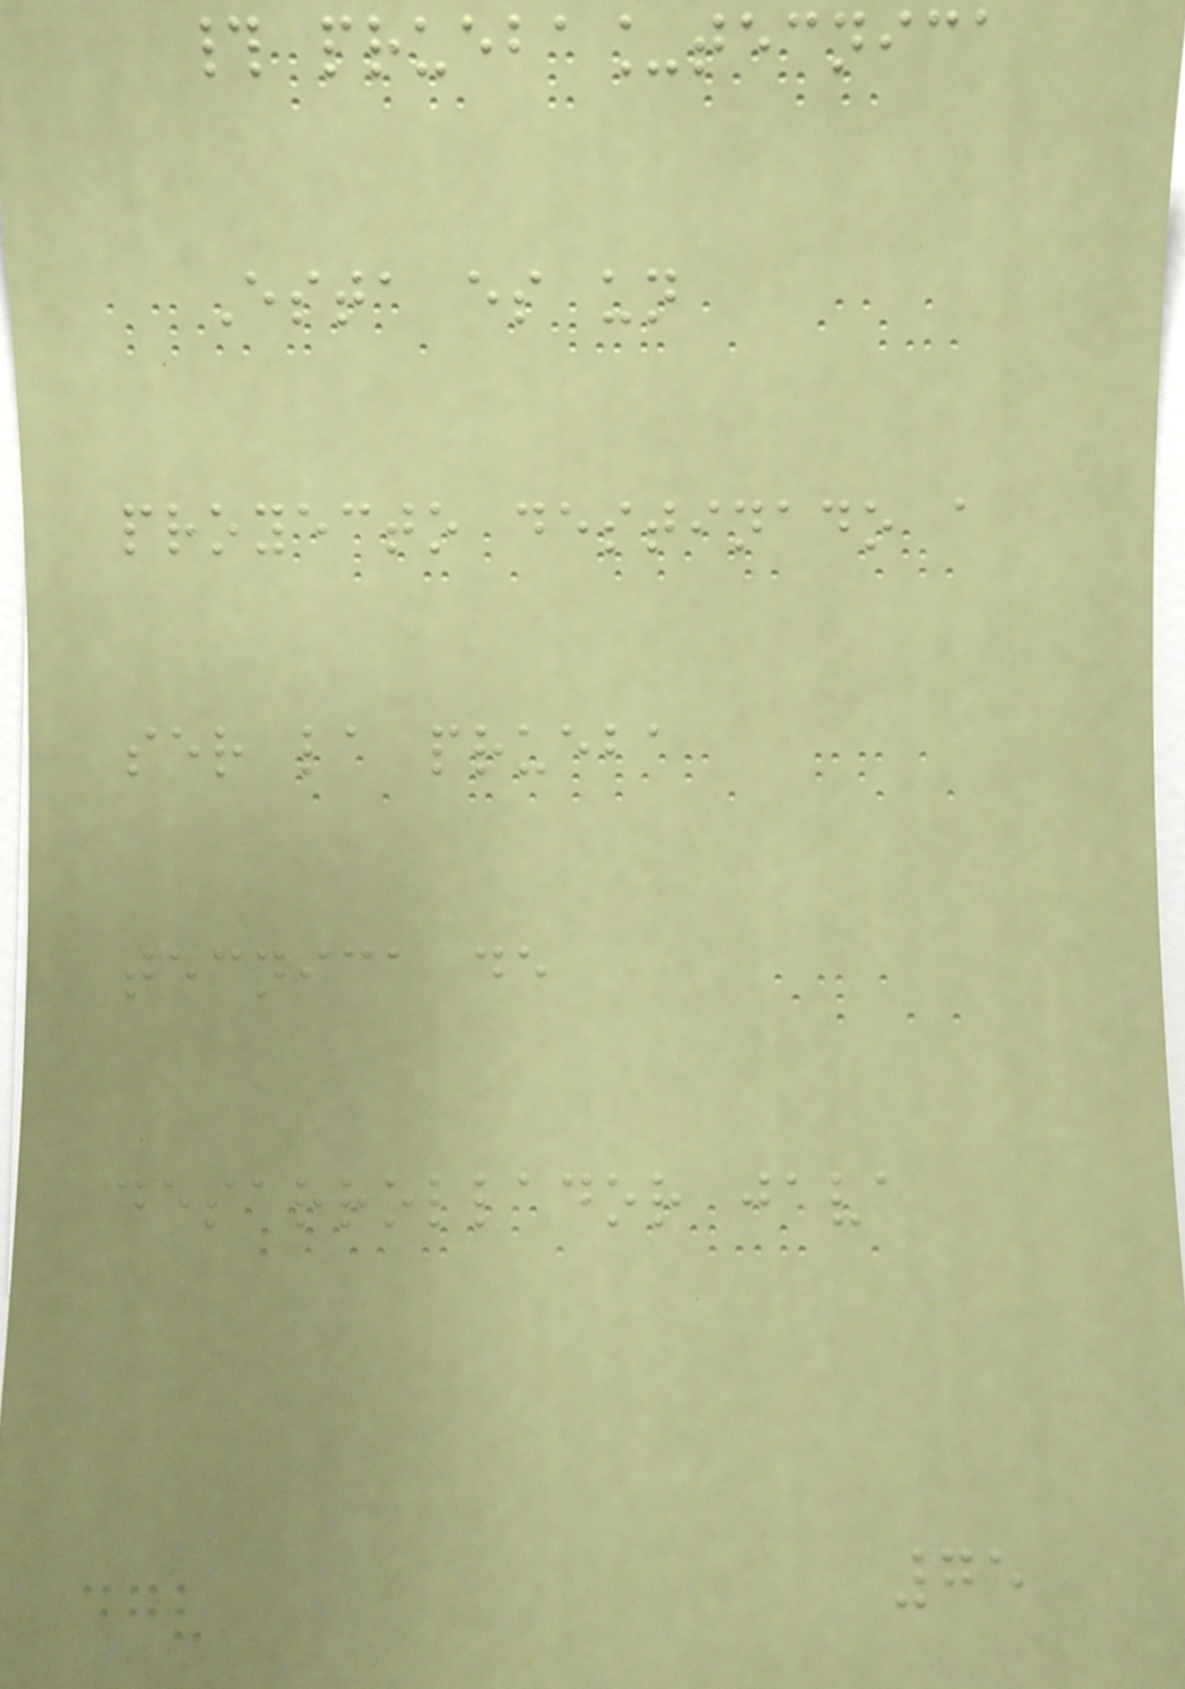# prueba_tecnica
Esta es un
proyecto destinado a
ser la prueba
tecnica de
desarrollador java
75
